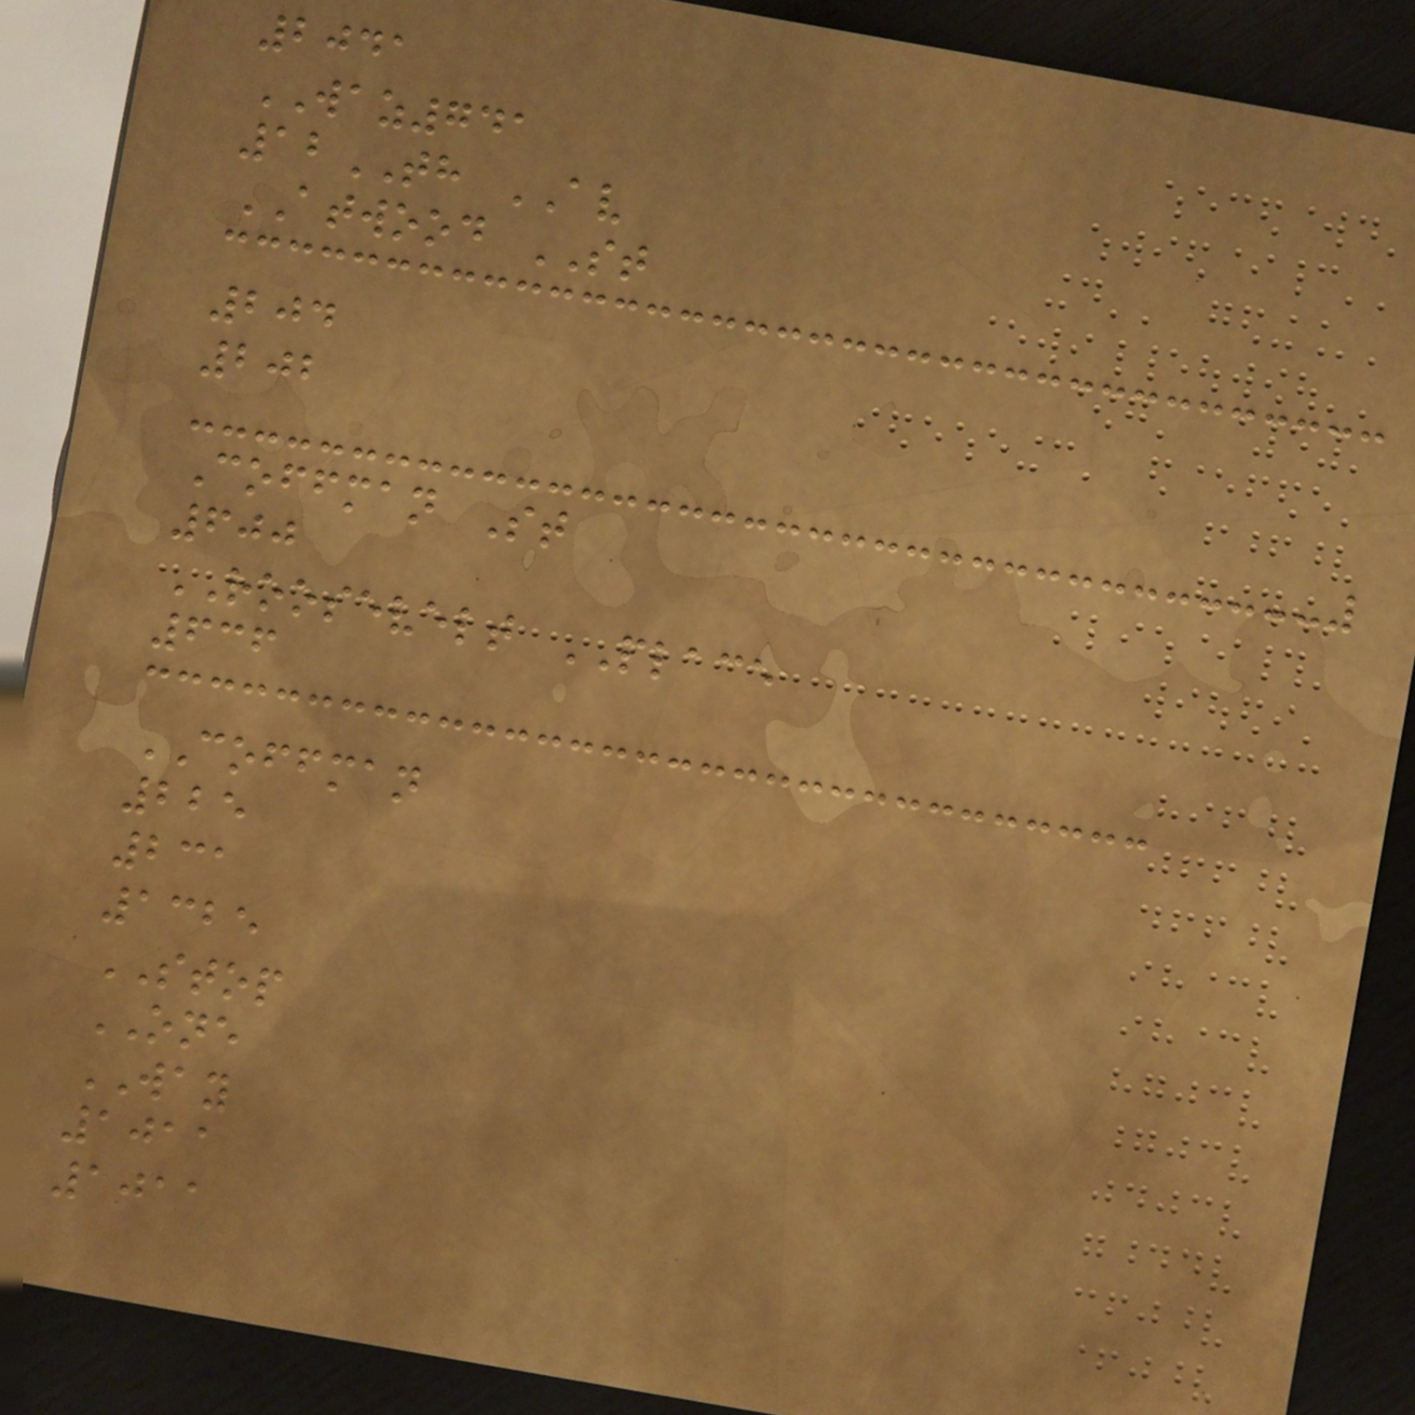2041
WAZ741
12TH AV
ATWOOD ST
204
202
Coffman St
600
ROOSEVELT PLACE
636
COFFMAN
225
231
1325
STOP
ONE
WAY
1011
1011
